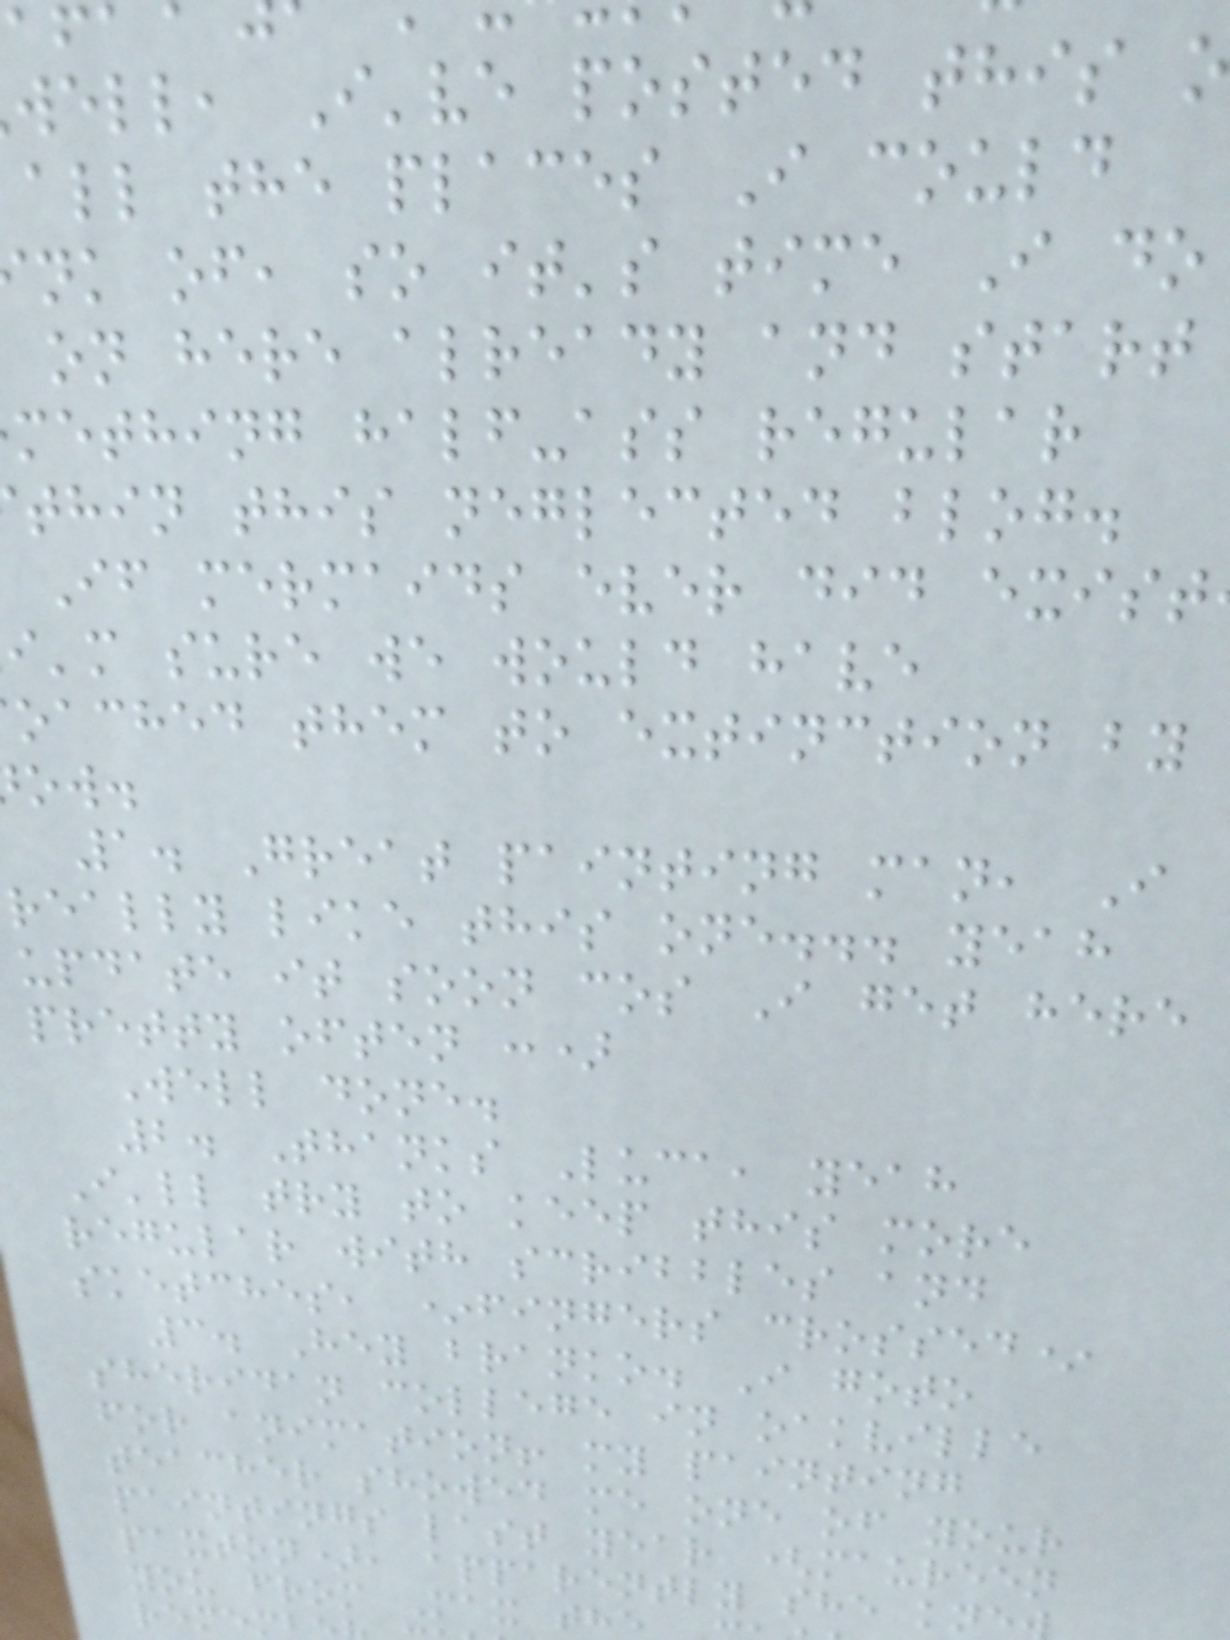well, I've posted this
all the places I could
nk of, so it's time I do
on here already and start
mething half-ass regular
thin this neglected blog.
If mermaids ever did exist
i'm sure we would have
oached them to extinction by
1. Great painting man, I
really like this one... yeah
update it soon cos I get here
pretty often :)
Well done.
2. Thanks Luca, yeah
I'll try to keep this more
regular with scribbles and
sketches, *fingers crossed*
3. Hey branko. I goto
sheridan college in oakville
for animation! my painting
teacher showed me one of your
paintings last year (maureen
paxton), apparently she kne
you from Max th
